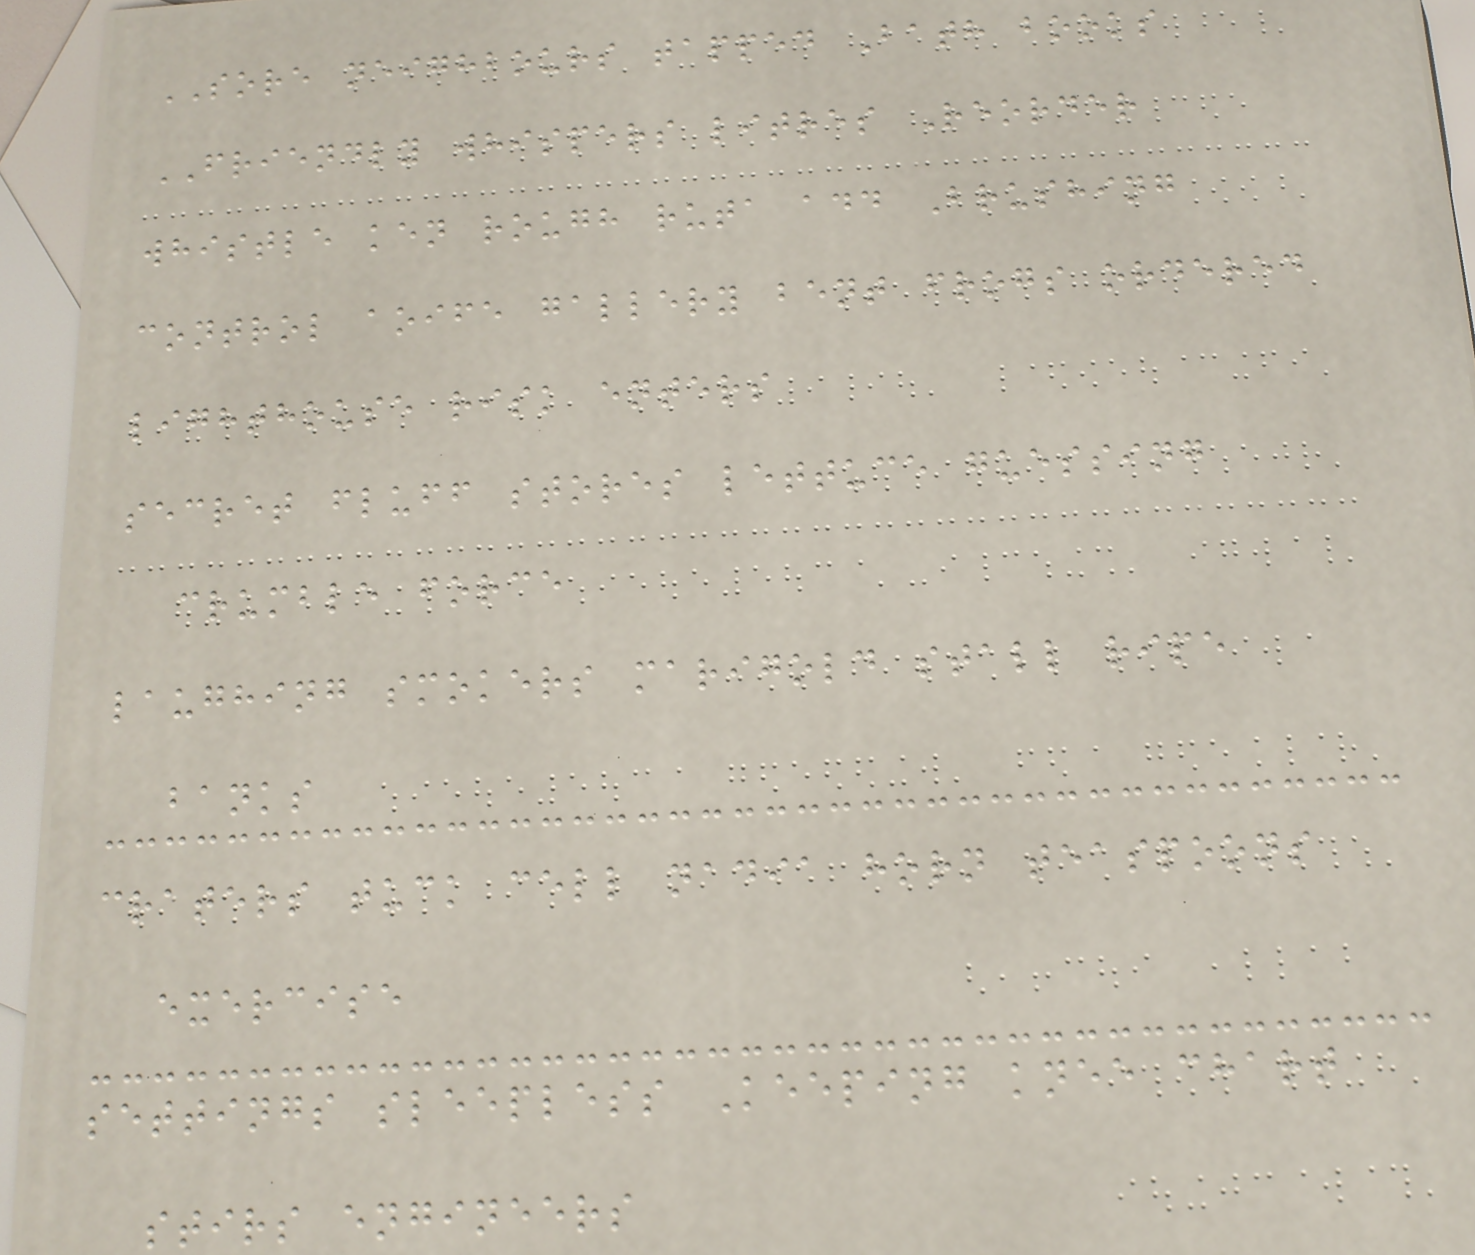SORE neighbours tapped Bath books
FRIENDLY whispers litres Reorder
whistle ken rough ruta add Brushing
control aoife gallery bent frogs ordered
lighthouse risk enters
secret fluff stores lettuce guessing
crumble force
laughing smokers marigold stall ripe
banks
craters tuck cell nadia horn teaspoons
exercise
settings sleepless Keeping knee chart
stirs engineers
